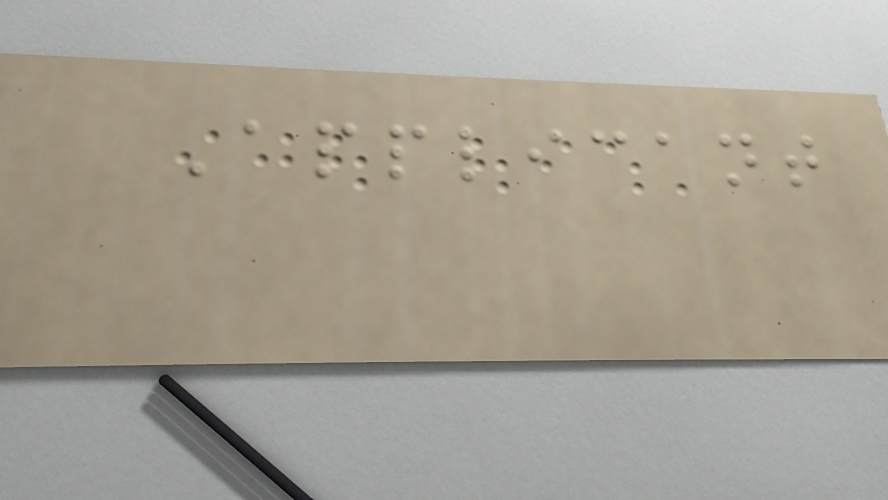Applicant
